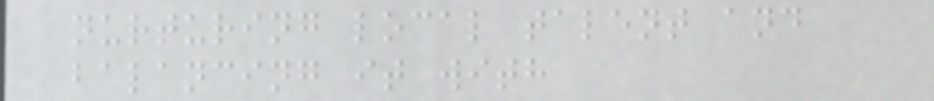nurturing local talent and
balancing it with
